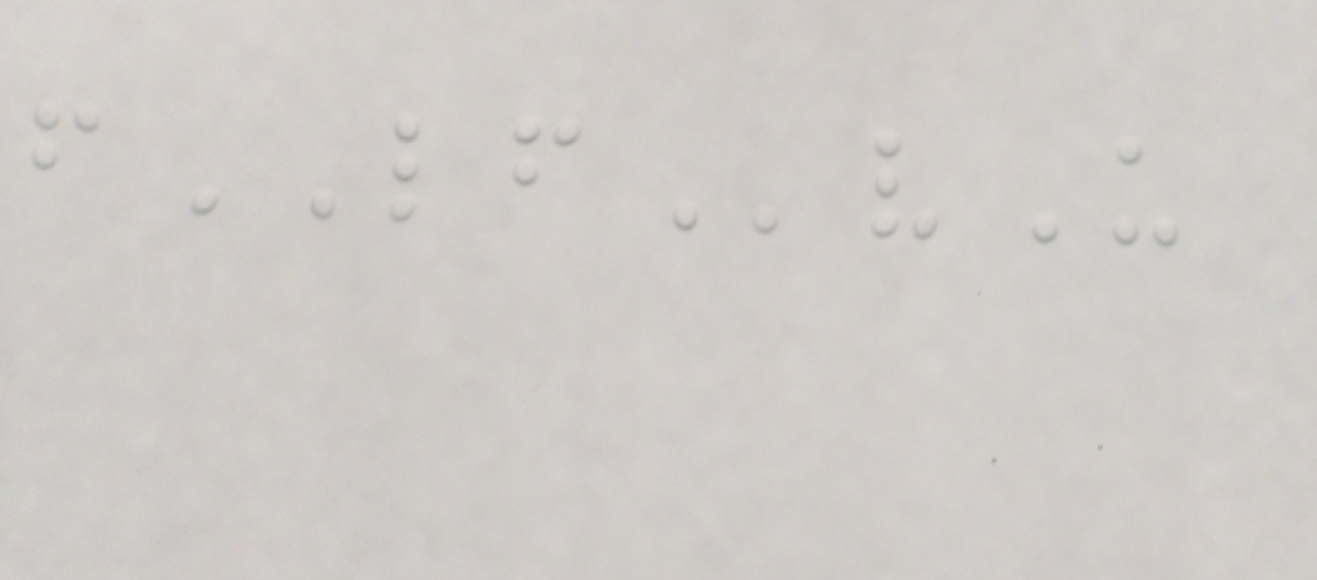fLFvU
